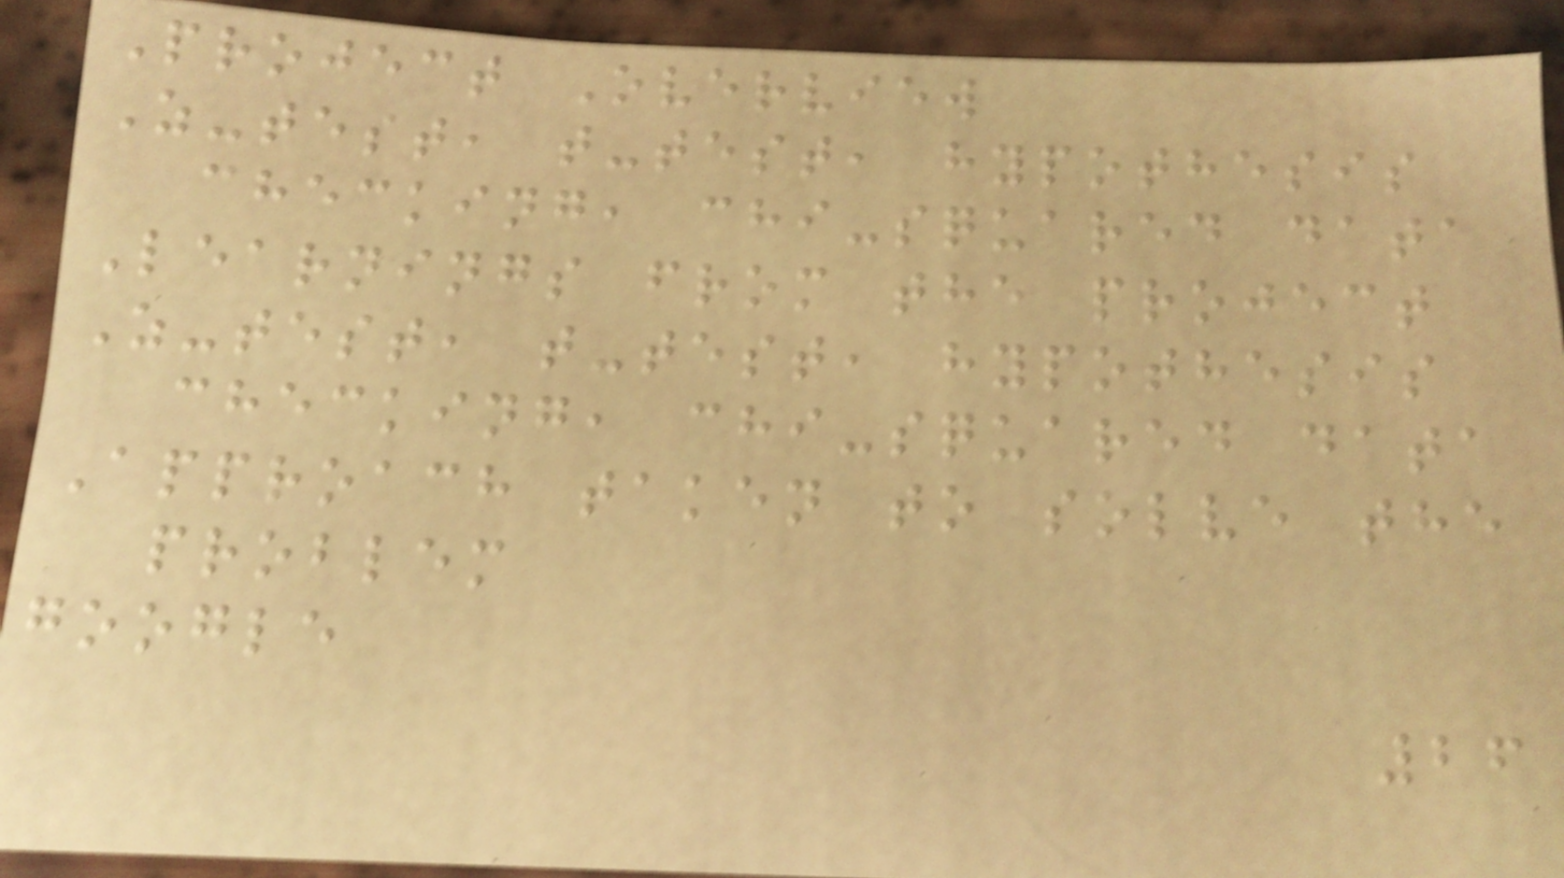Project Overview
Z-test, t-test, hypothesis
checking, chi-squared data
Learnings from the project
Z-test, t-test, hypothesis
checking, chi-squared data
Approach taken to solve the
problem
google
26
